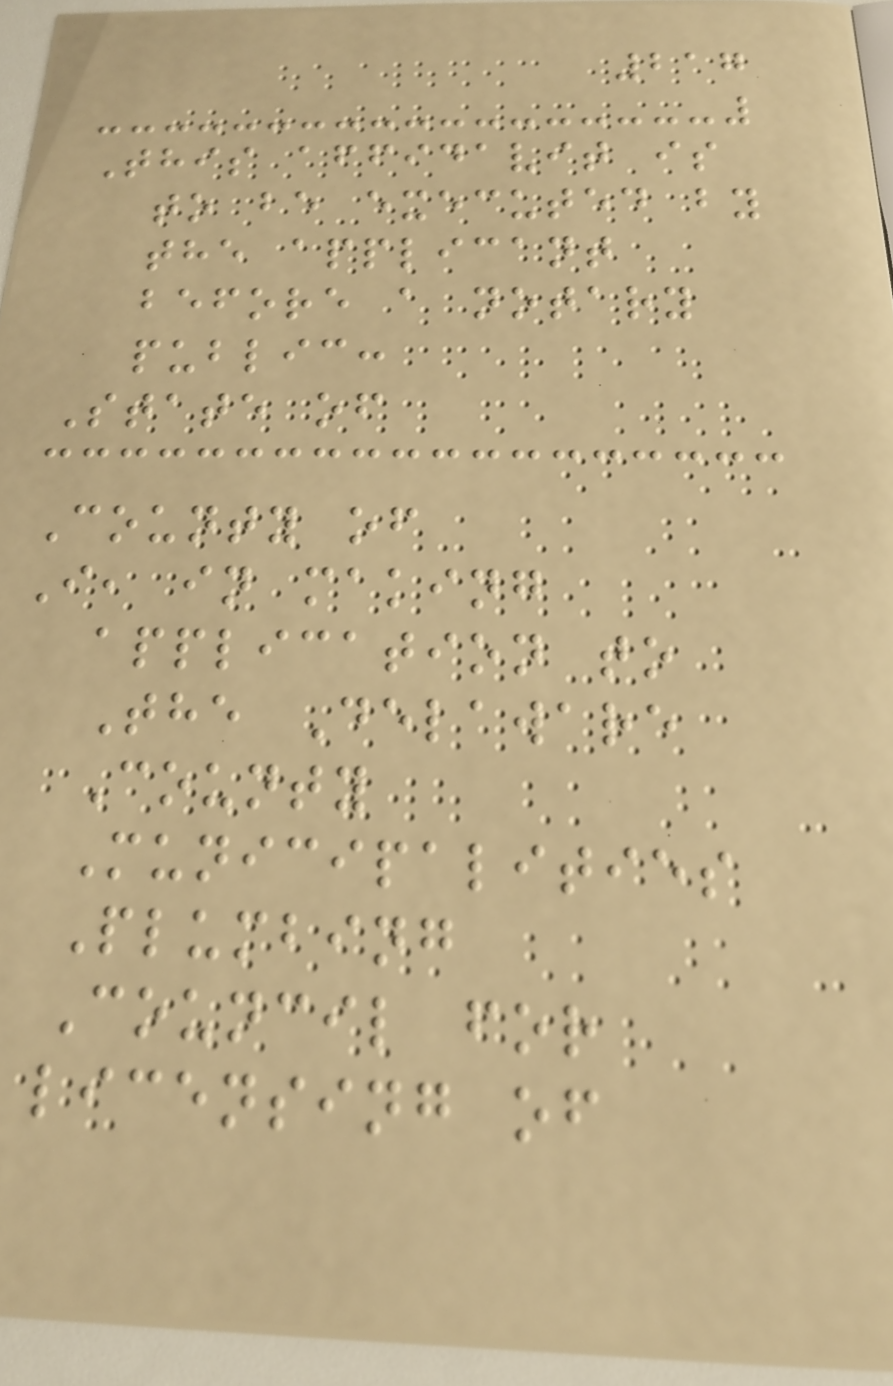217
This affidavit is
to be executed by
the applicant
before a notary
public:
State of
County of
I, in making
application to
The Delaware
County
Municipalities
Plumbing
Council for
licensing of
